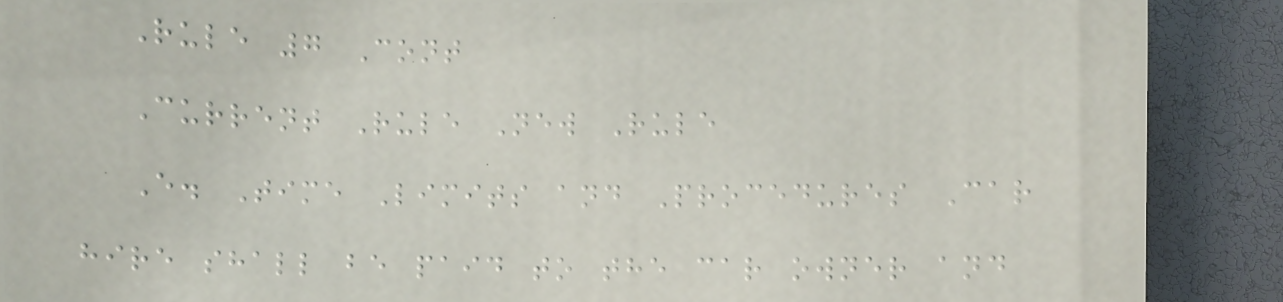Rule 7 Cont
Current Rule New Rule
E. Time Limits and Procedures Car
hire shall be paid to the car owner and
